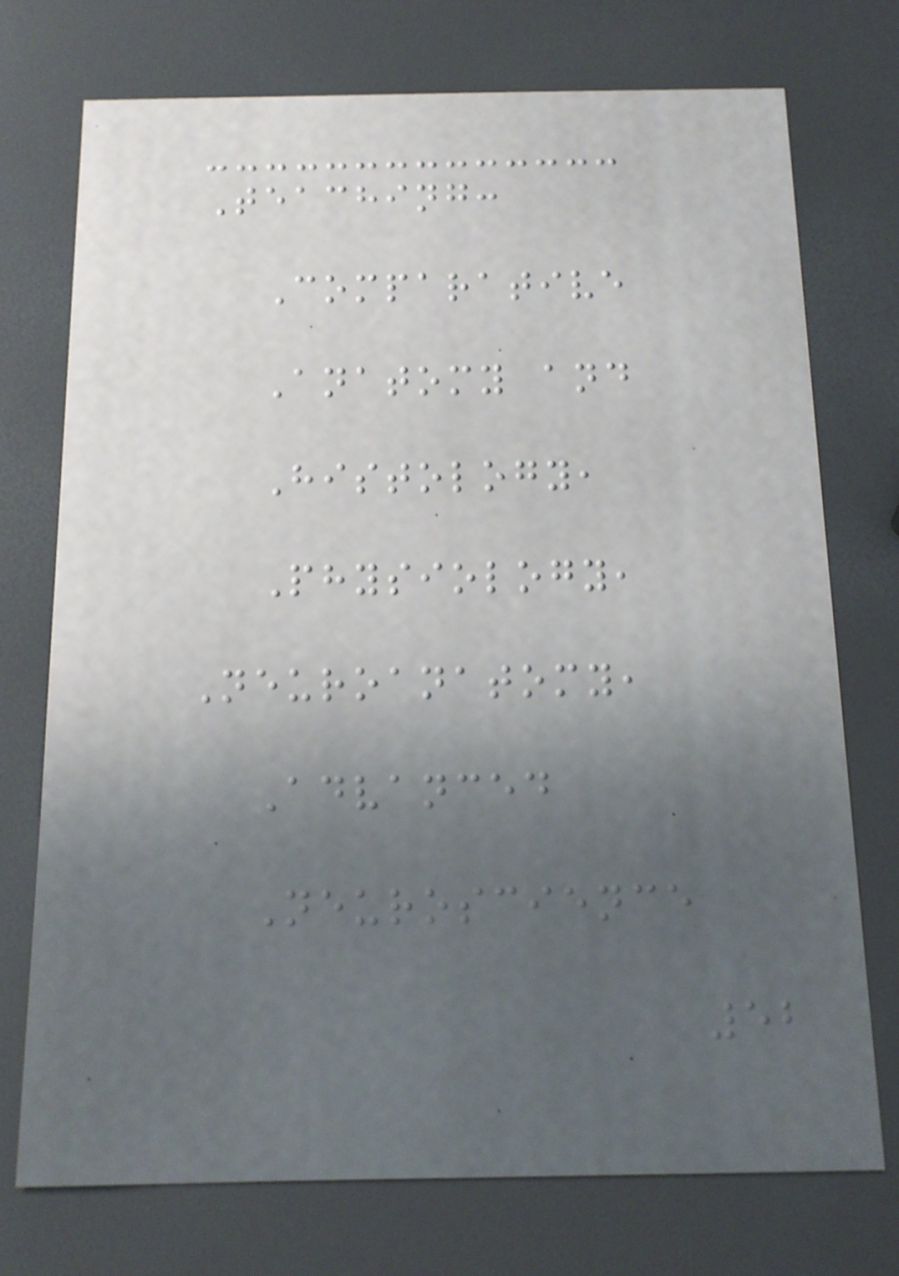Teaching:
Comparative
Anatomy and
Histology,
Physiology,
Neuroanatomy,
Advanced
Neuroscience
52
